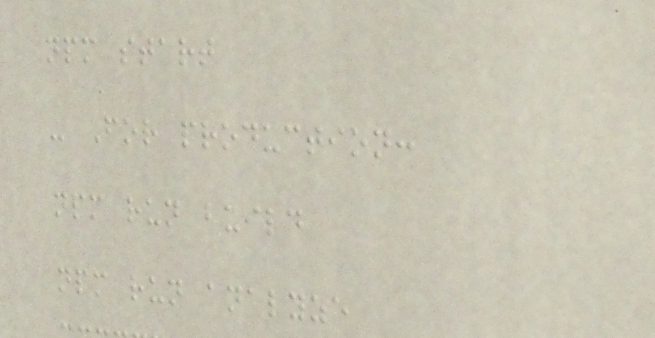npm start
- For production:
npm run build
npm run analyze
